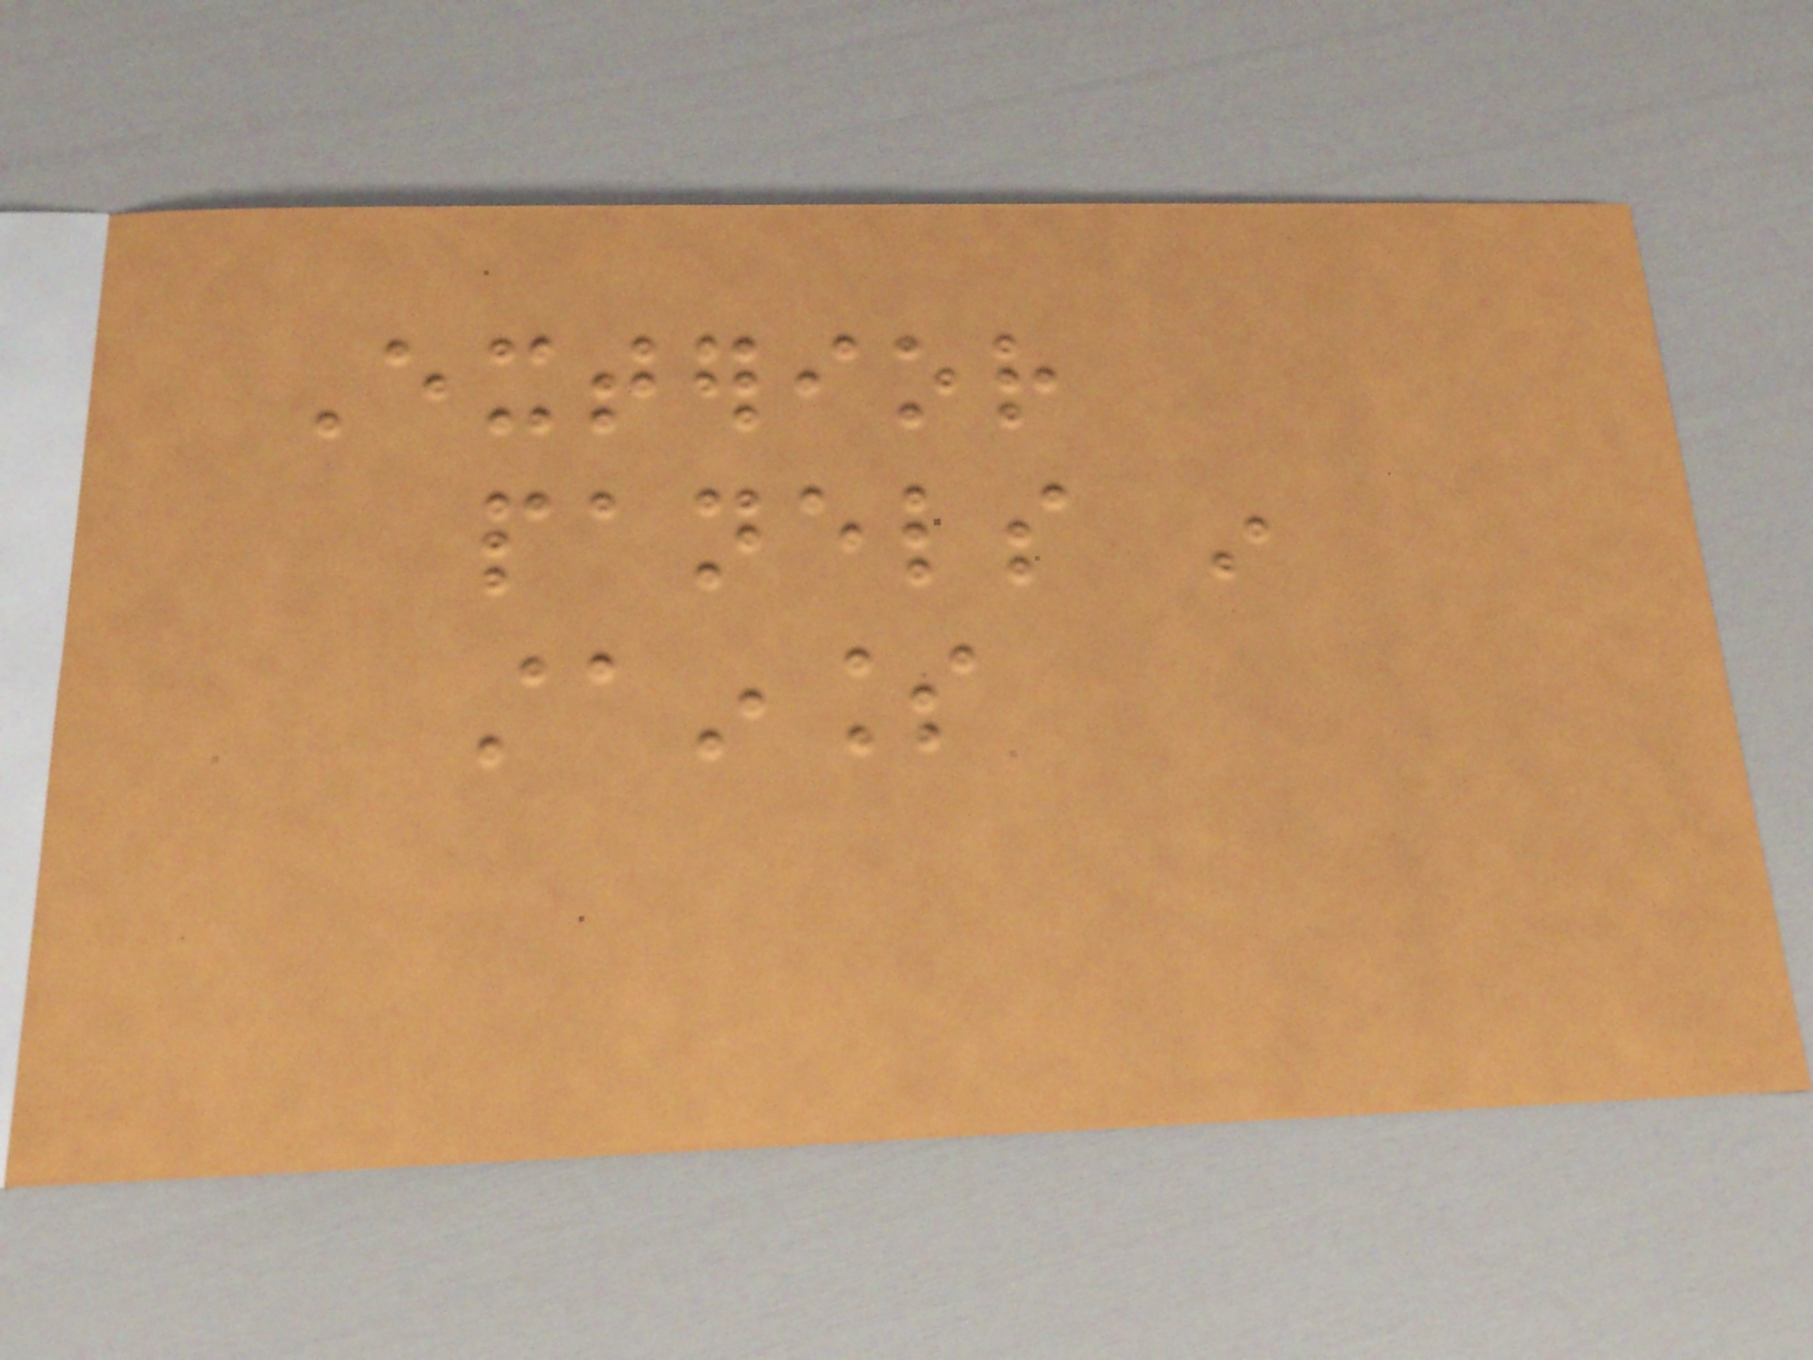Exterior
panels in
stainless
